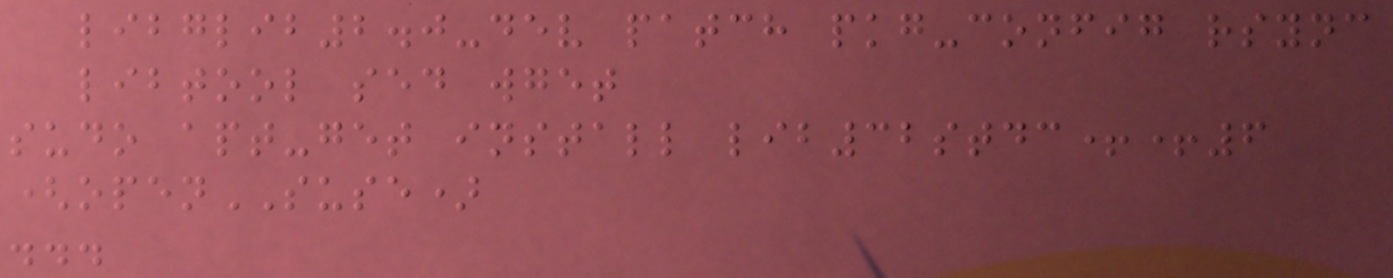libglib2.0-dev patch pkg-config rsync
libtool sed wget
sudo apt-get install lib32stdc++6
(openSUSE)
...
